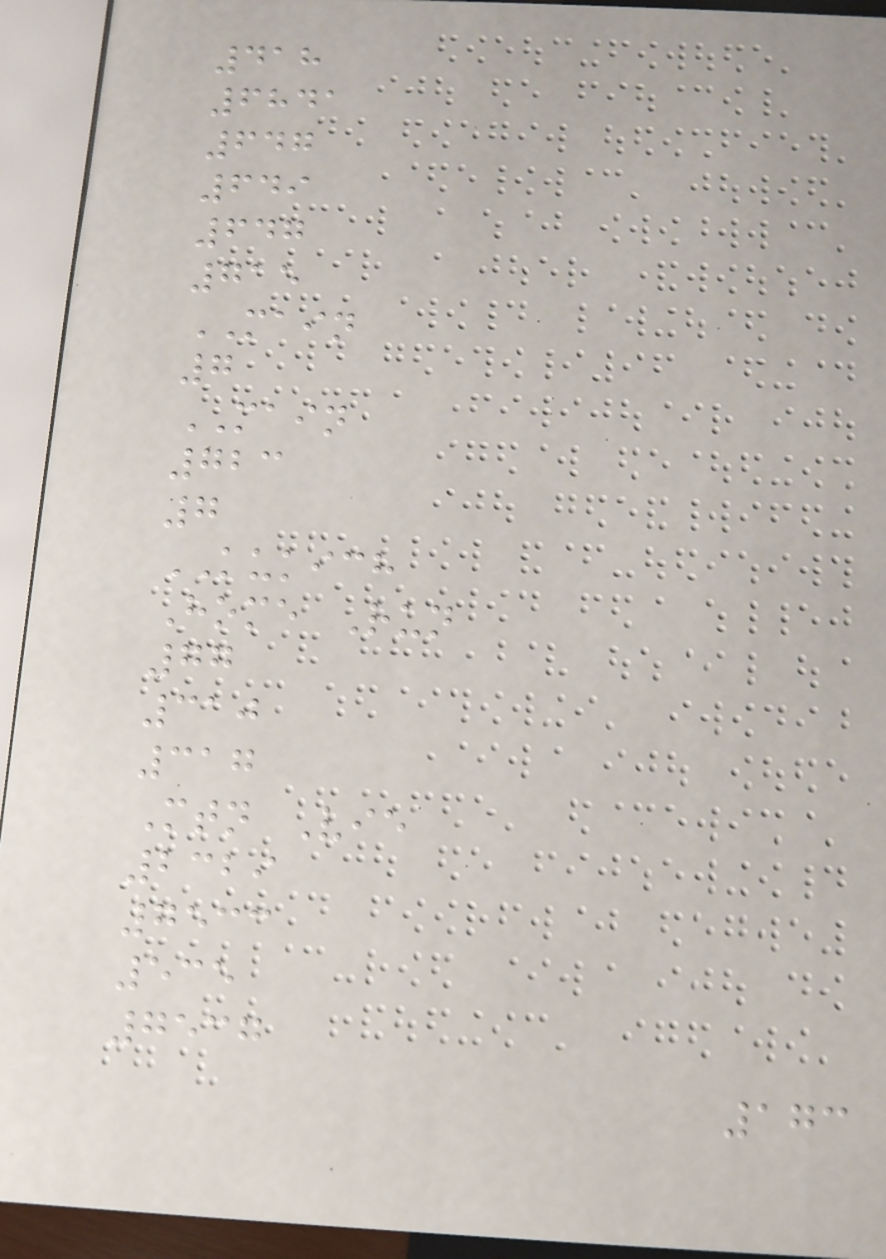418
6841
647
649
647
715
MAIN
7
MAIN
723
7
KUKICH
Home Run
77
310
317
Mtn Vie
2329
7533
535
7537
173
